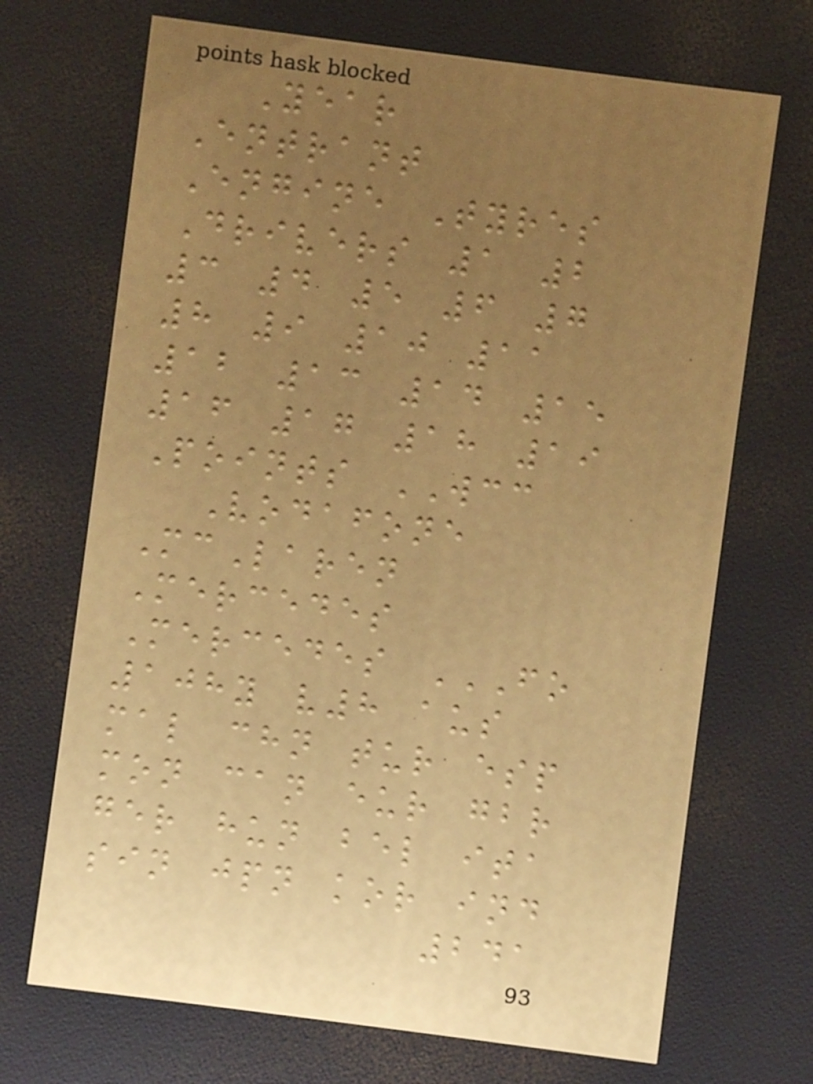Year
Entrant
Engine Tyres
Drivers 1 2
3 4 5 6 7
8 9 10 11
12 13 14 15
16 17 18 19
Points WCC
Vodafone
McLaren
Mercedes
Mercedes FO
108Y V8 AUS
MAL CHN TUR ESP
MON CAN EUR GBR
GER HUN BEL ITA
SIN JPN KOR IND
241
